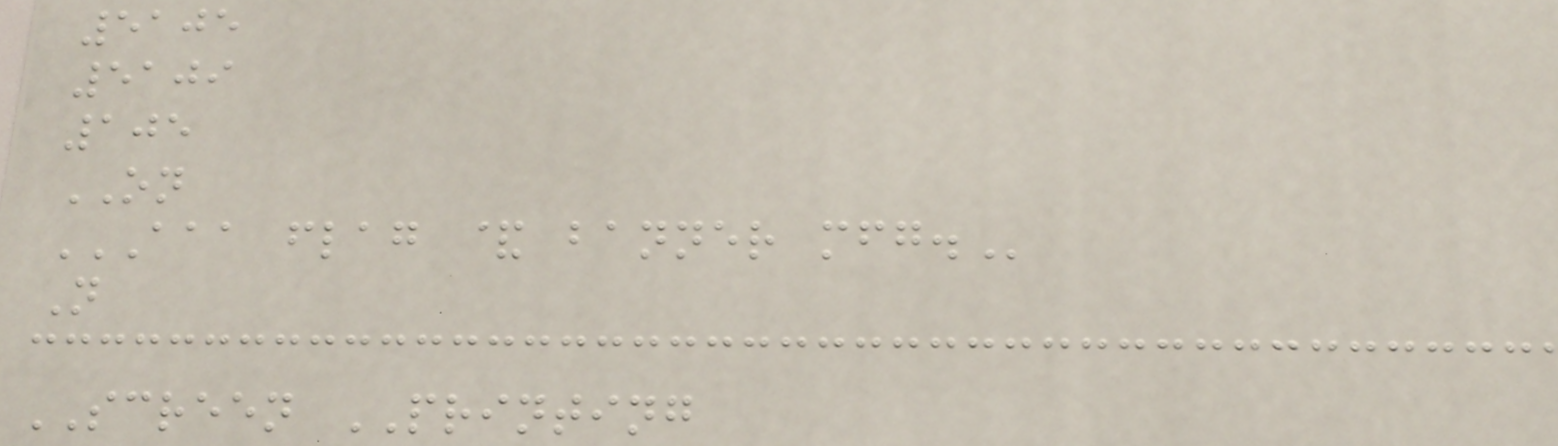5105
5109
105
ON
AAA FLAG & BANNER MFG.
N
SCREEN PRINTING
